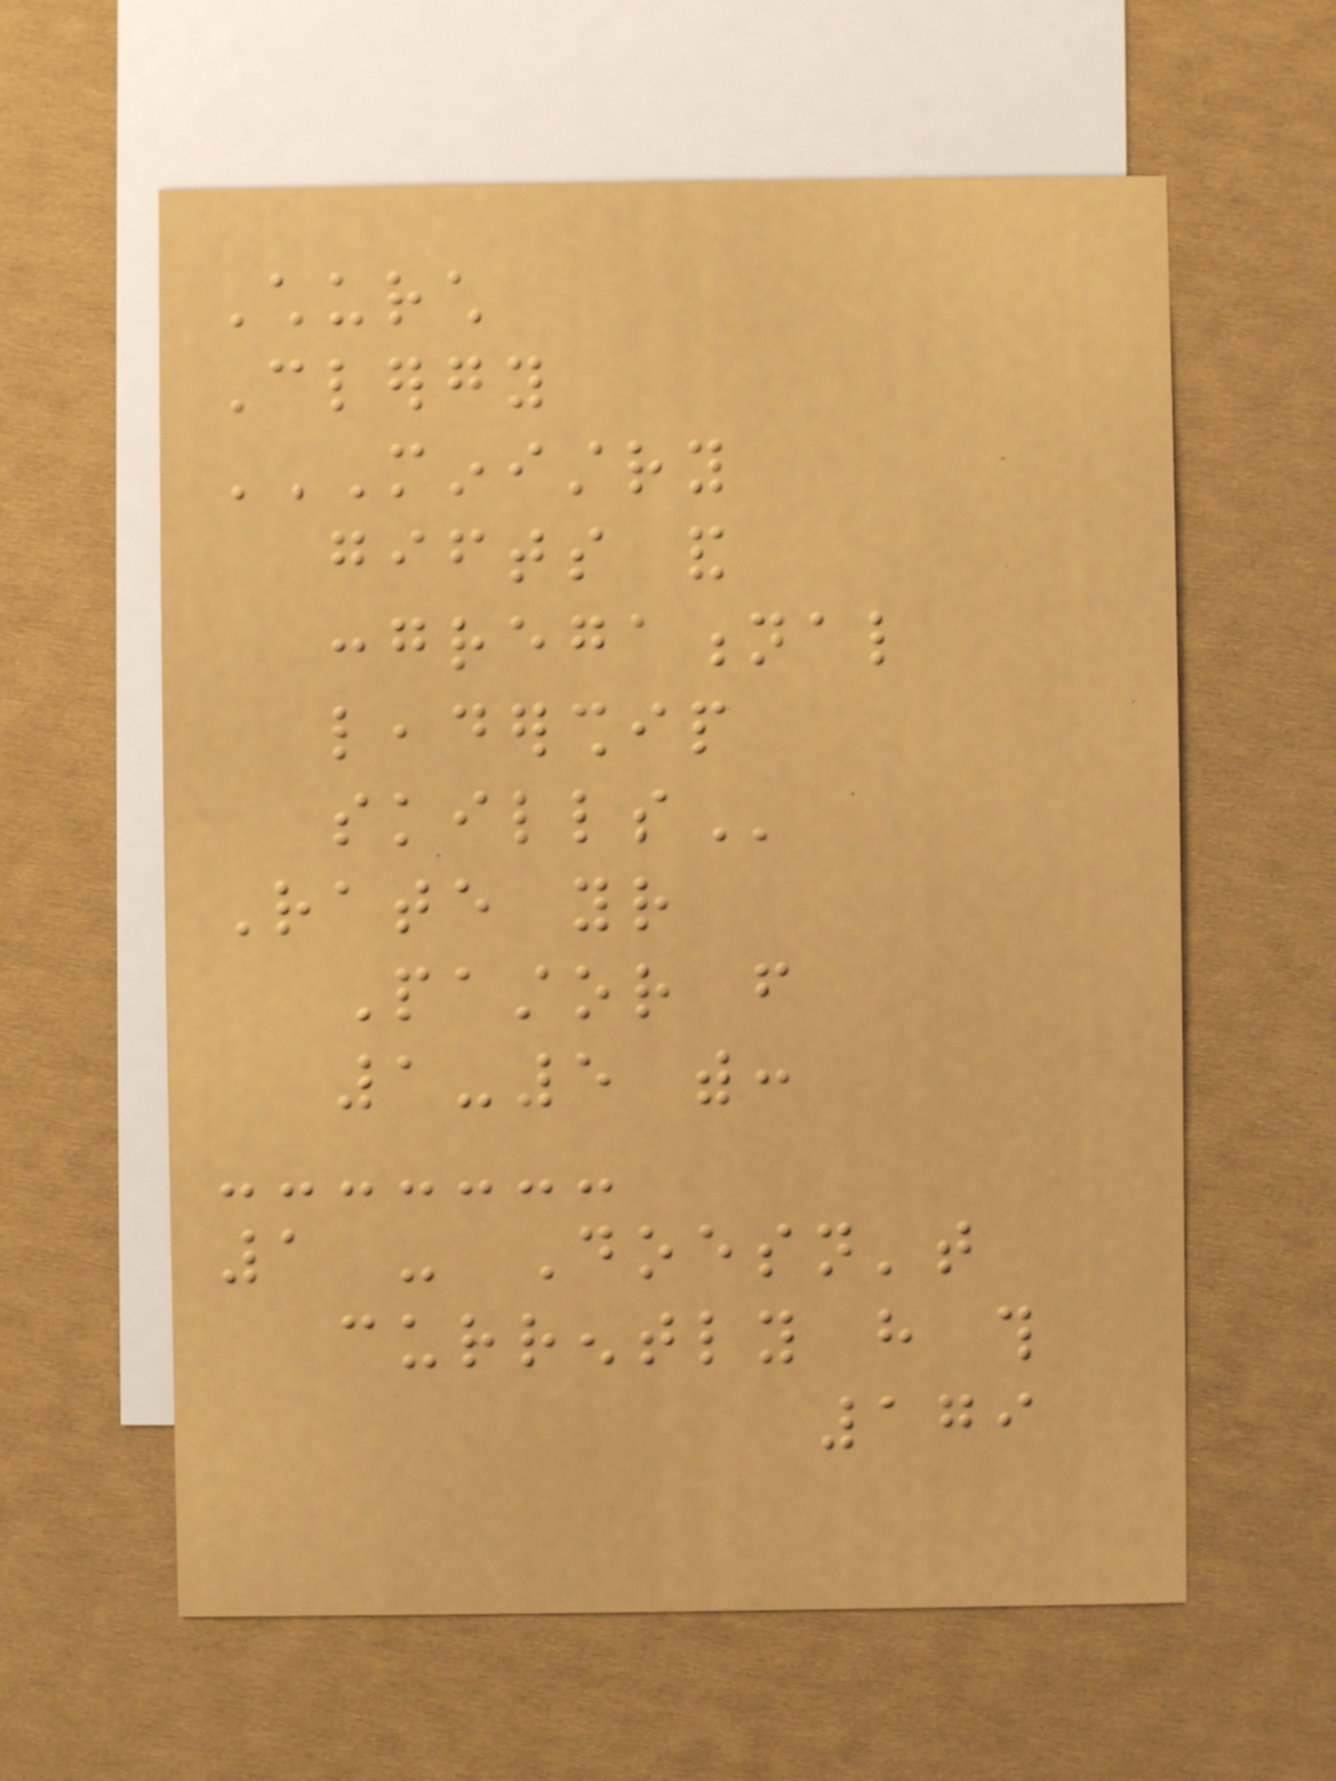Church
Clergy
MINISTRY
GIFTS AND
CONGREGATIONAL
LEADERSHIP
SKILLS
Rate your
Pastor from
1-5 with:
1 - Doesn't
currently have this
179
